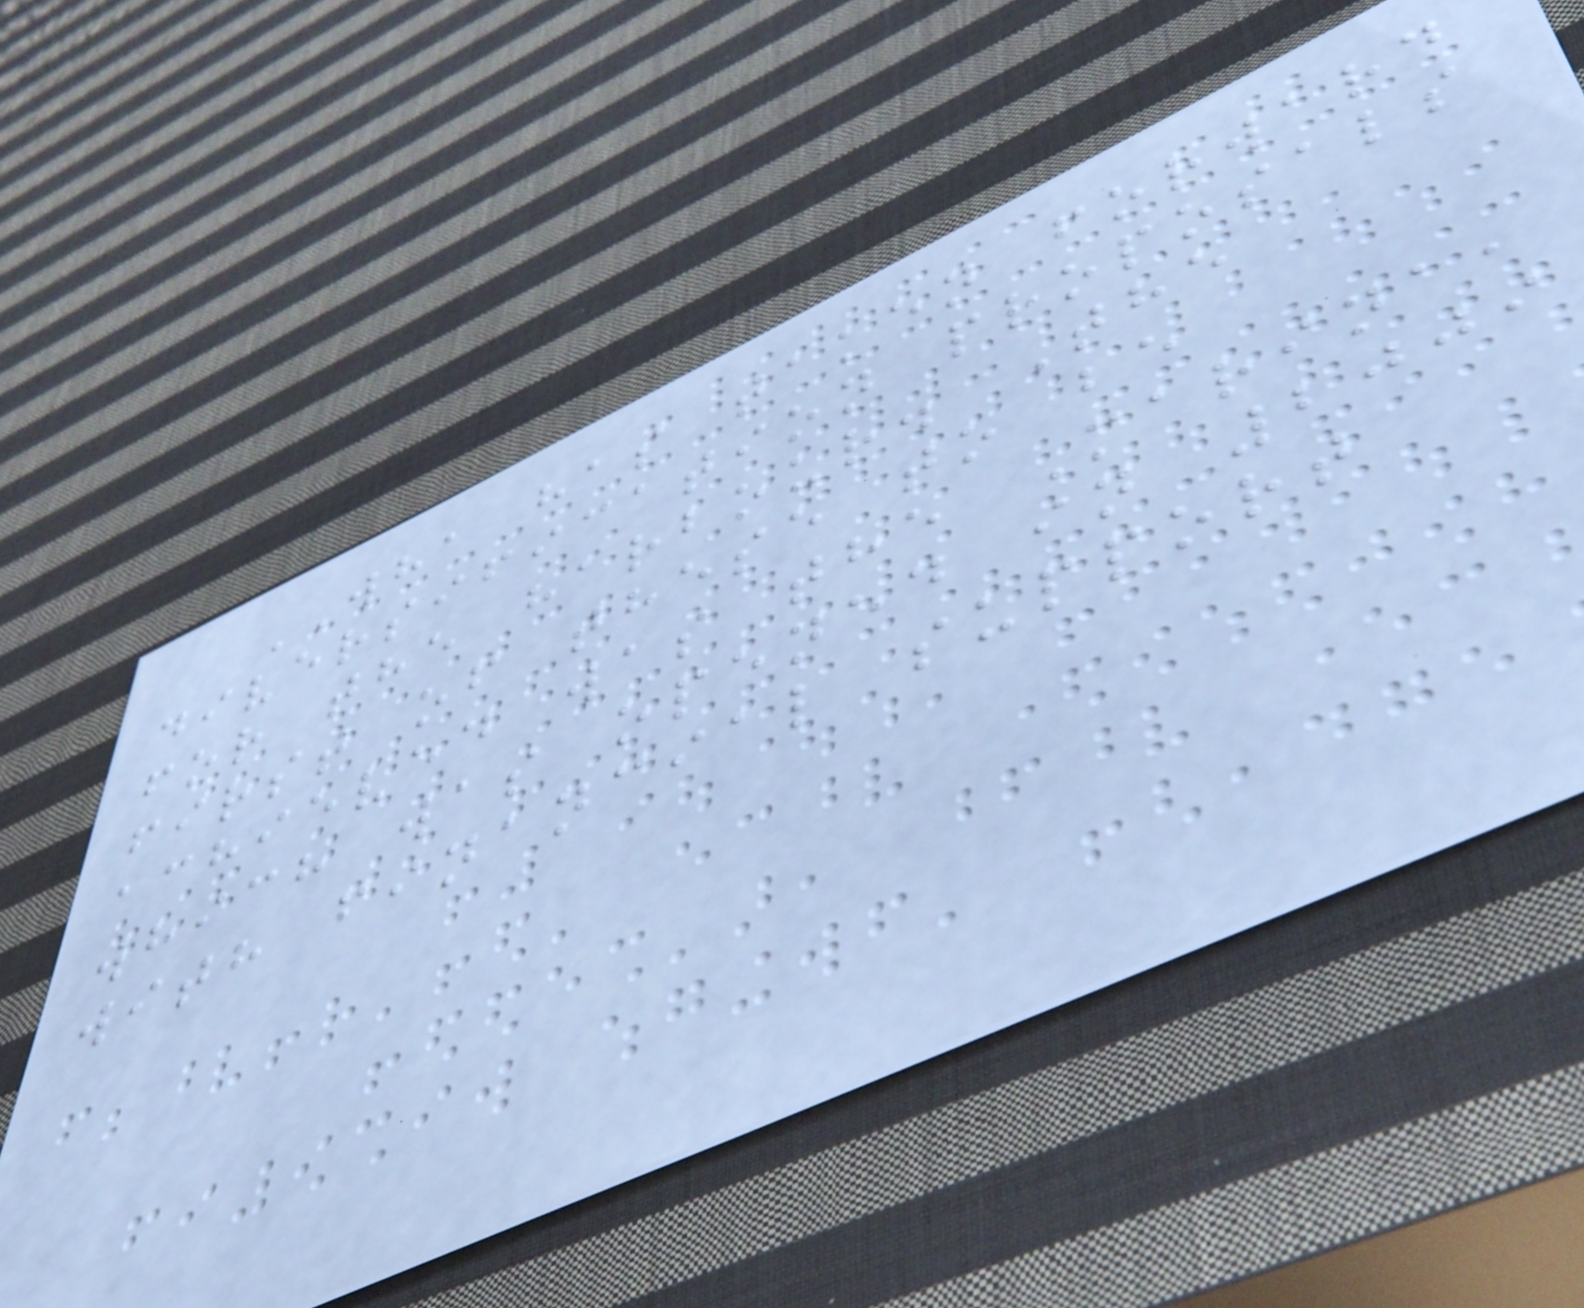WHA has taken forward
diversification proposals
for the harbour. The
first of these to be
achieved was the Marina,
which was opened in 2009
with financial support
